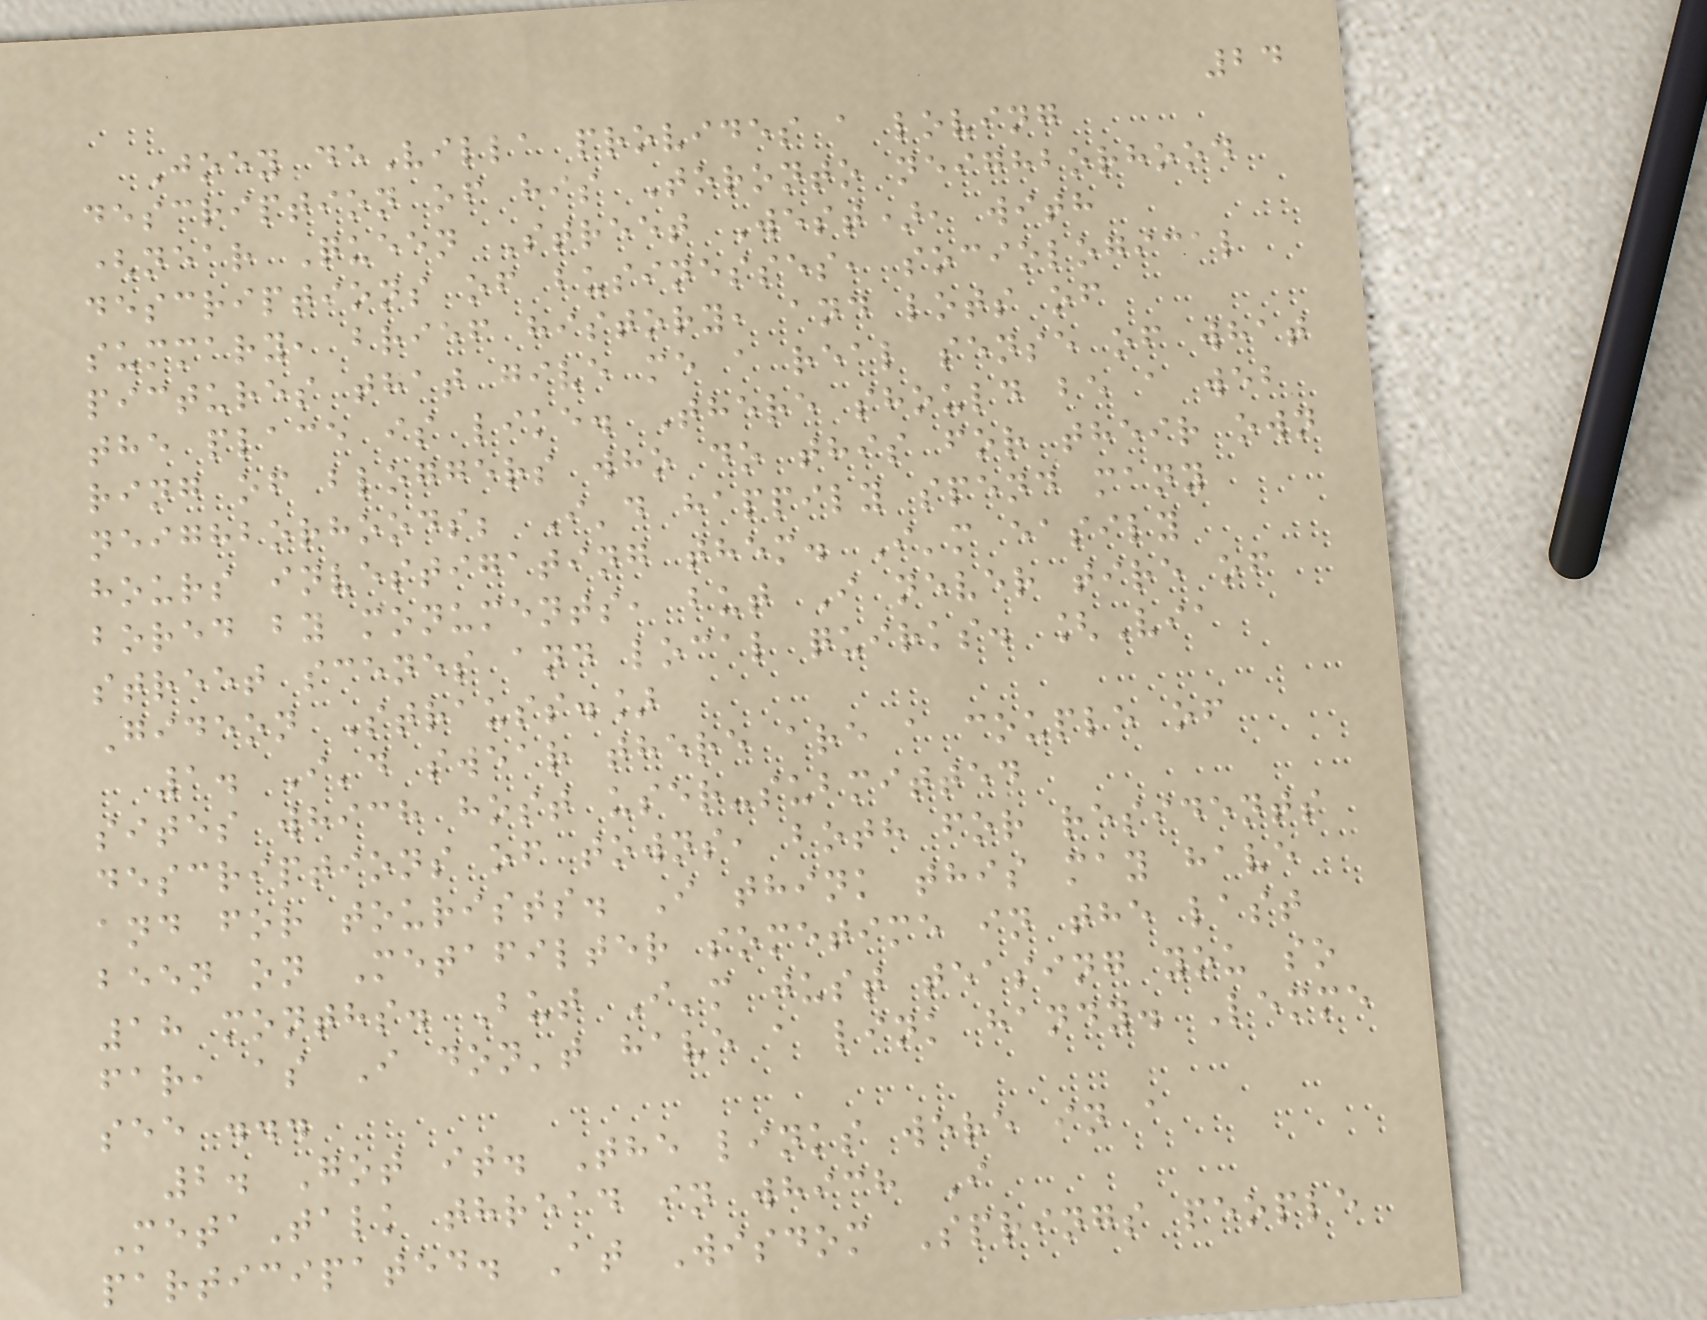24
Joey deVilla provides a loving
description of his Toronto neighborhood
(near Queen Street West), with
descriptions of businesses, sociological
summary, brief history, and lots of
pictures that give me a real sense of what
the place is like. There should be a web
ring of bloggers who do this for their own
neighborhoods; I'd happily spend many
hours investigating them. I'm easily
bored by monuments, but I never tire of
street scenes and local quirks. [Via
Gideon Strauss.]
1. I'd swear there are a couple of
sites which host user-submitted
descriptions of towns, both for residents
and for tourists. I think this may have
been on Metafilter sometime in the last
18 months. But I'm just teasing you so
far, as I don't have a link handy. Lemme
see ...
2. Got it. The links were in a
MetaTalk thread in which I
participated. At Wisdom Springs people
